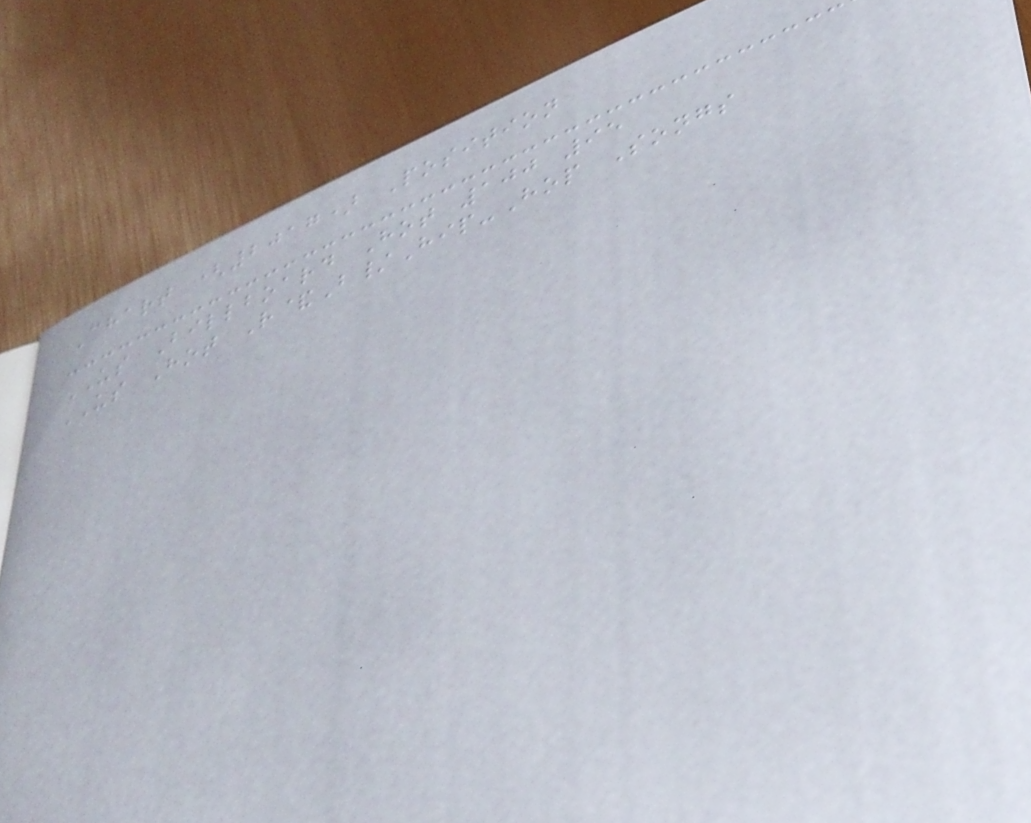Chart (2017) Position
US Billboard Hot 100 95
US Hot R&B/Hip-Hop Songs
